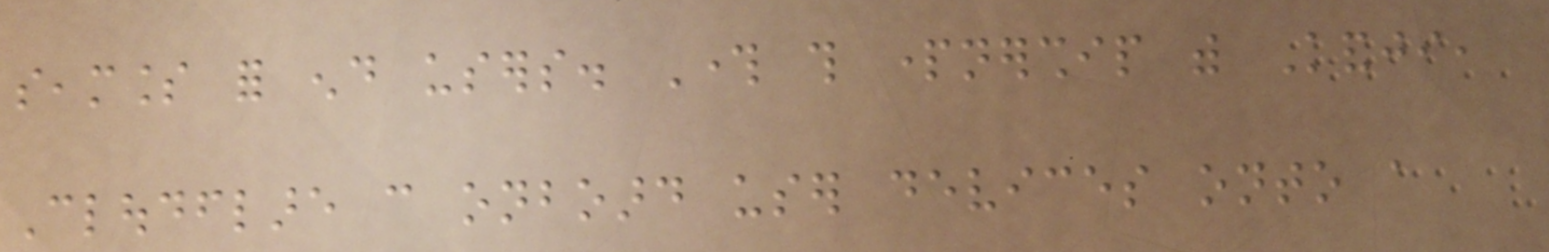seamless for end users. Through this partnership with Kandji,
Cloudflare can onboard user devices onto a
